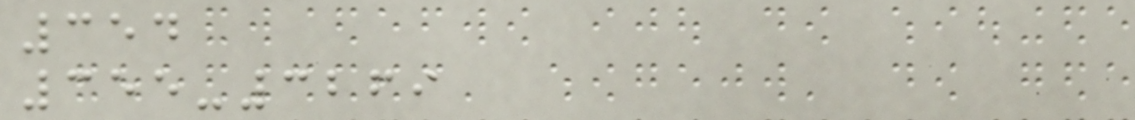354
355-3269
